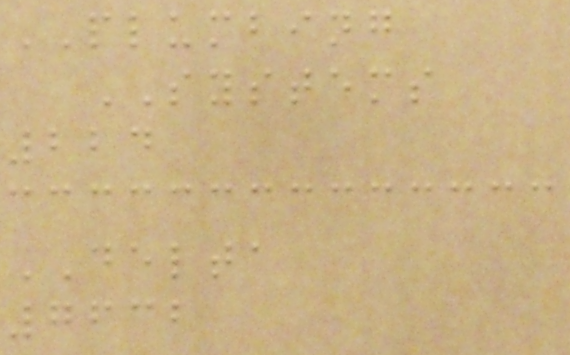PLUMBING
SYSTEMS
224
DELTA
7632
